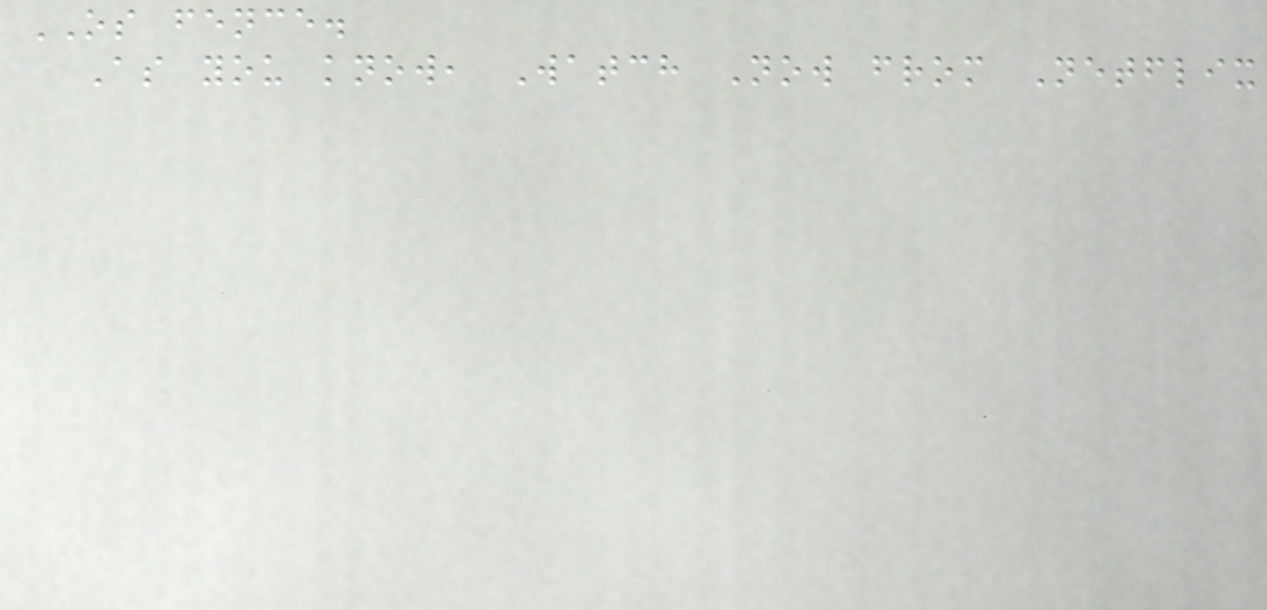OS fence.
As you know, Watch Now from Netflix
